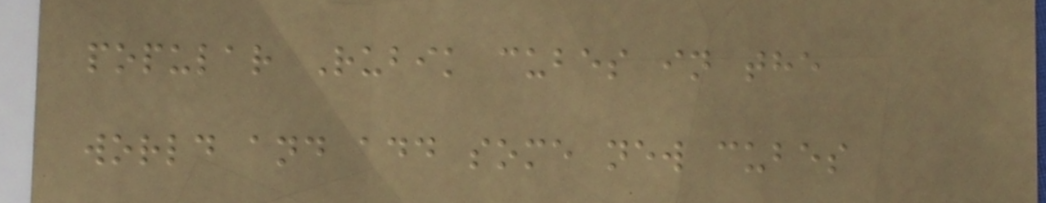popular Rubik cubes in the
world and add some new cubes
